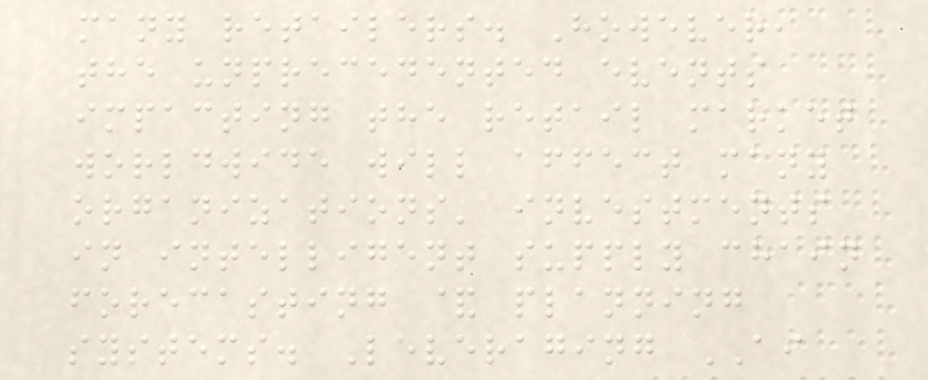many retailers. However,
the unprecedented events
impacting the retail market
worldwide will affect many
organizations' investments
in intelligent supply chain
forecasting & planning
systems. Leveraging AI
